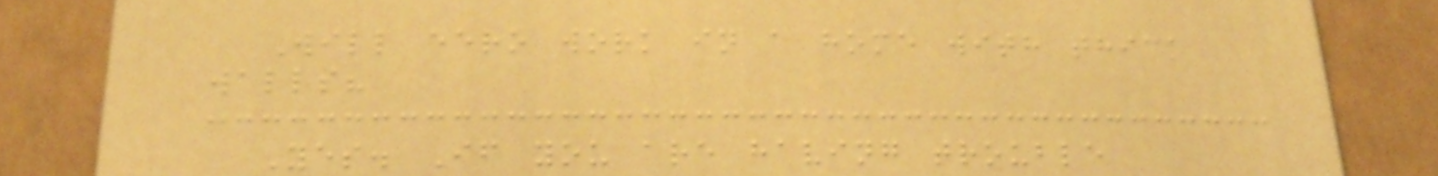Will eero work in a home with thick
walls?
Yes. If you are having trouble
